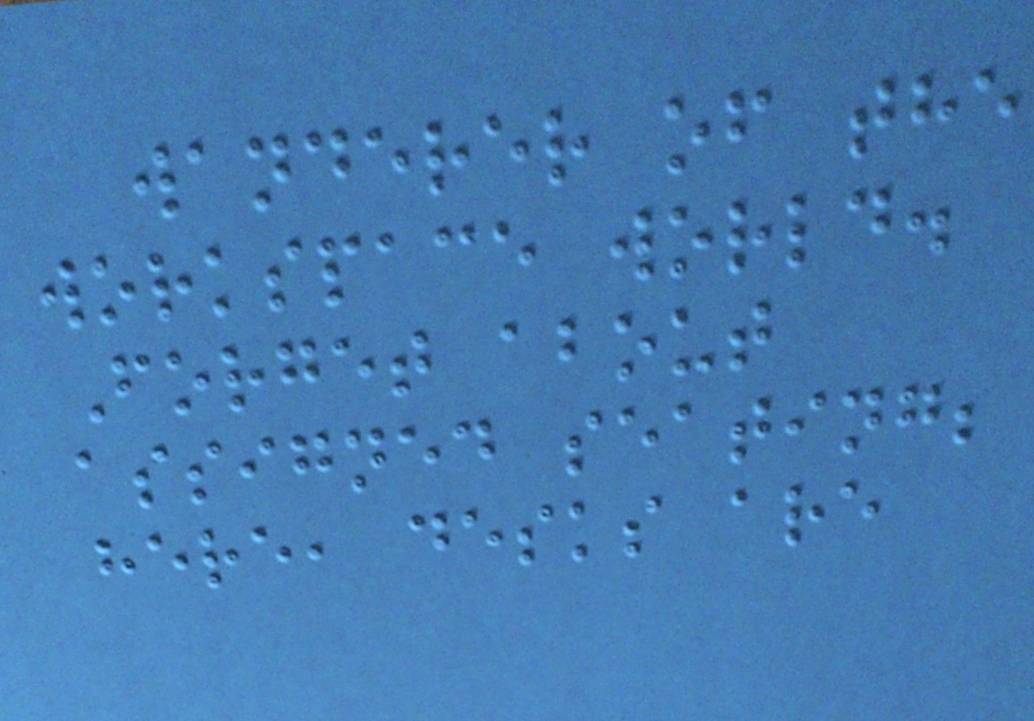wanderer of the
workspace world.
Forget about
assigned seating;
here, desks are
